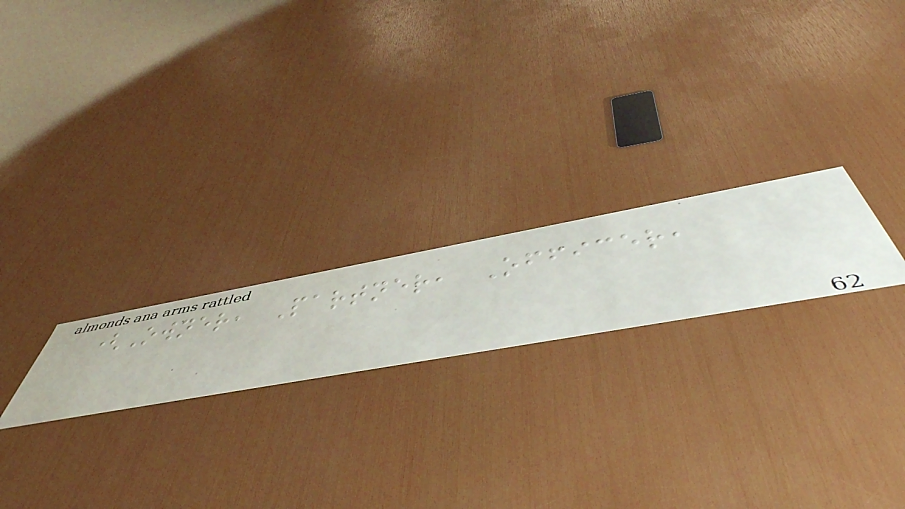(Owner, Partner, Officer,
